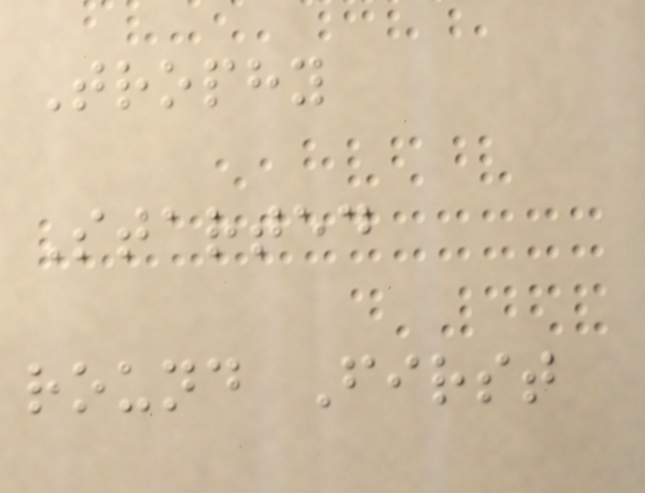Trophy
Started
round First
